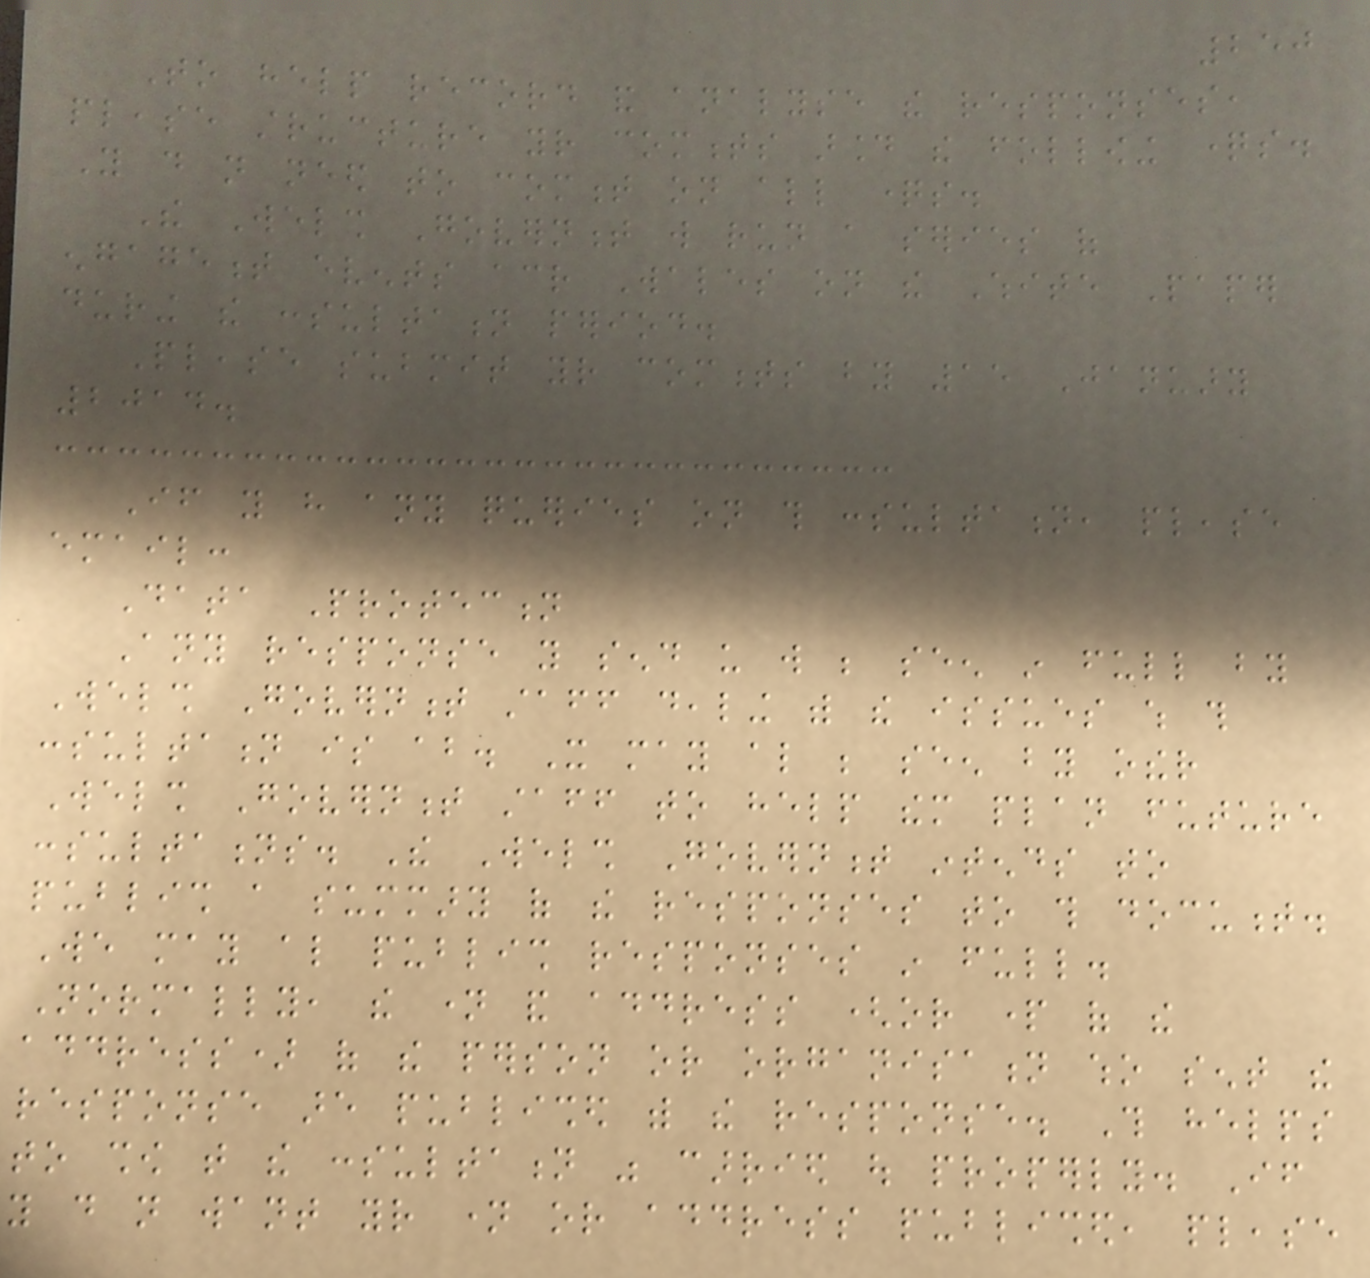250
To help record and analyse the responses,
please structure your comments around the following questions.
You do not need to comment on all questions.
The Welsh Government will run a series of
engagement events across Wales on the White Paper
during the consultation period.
Please submit your comments by 15 January
2014.
If you have any queries on this consultation, please
email:
Data Protection
Any response you send us will be seen in full by
Welsh Government staff dealing with the issues which this
consultation is about. It may also be seen by other
Welsh Government staff to help them plan future
consultations. The Welsh Government intends to
publish a summary of the responses to this document.
We may also publish responses in full.
Normally, the name and address (or part of the
address) of the person or organisation who sent the
response are published with the response. This helps
to show that the consultation was carried out properly. If
you do not want your name or address published, please
